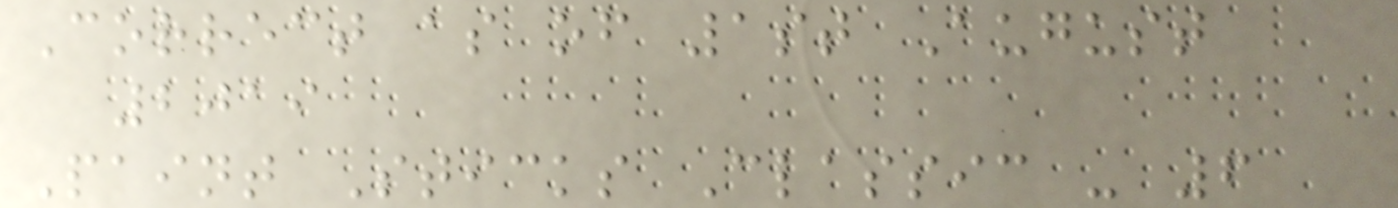Correct as of 1st August
2019
Paint Sticks Classic - 6
